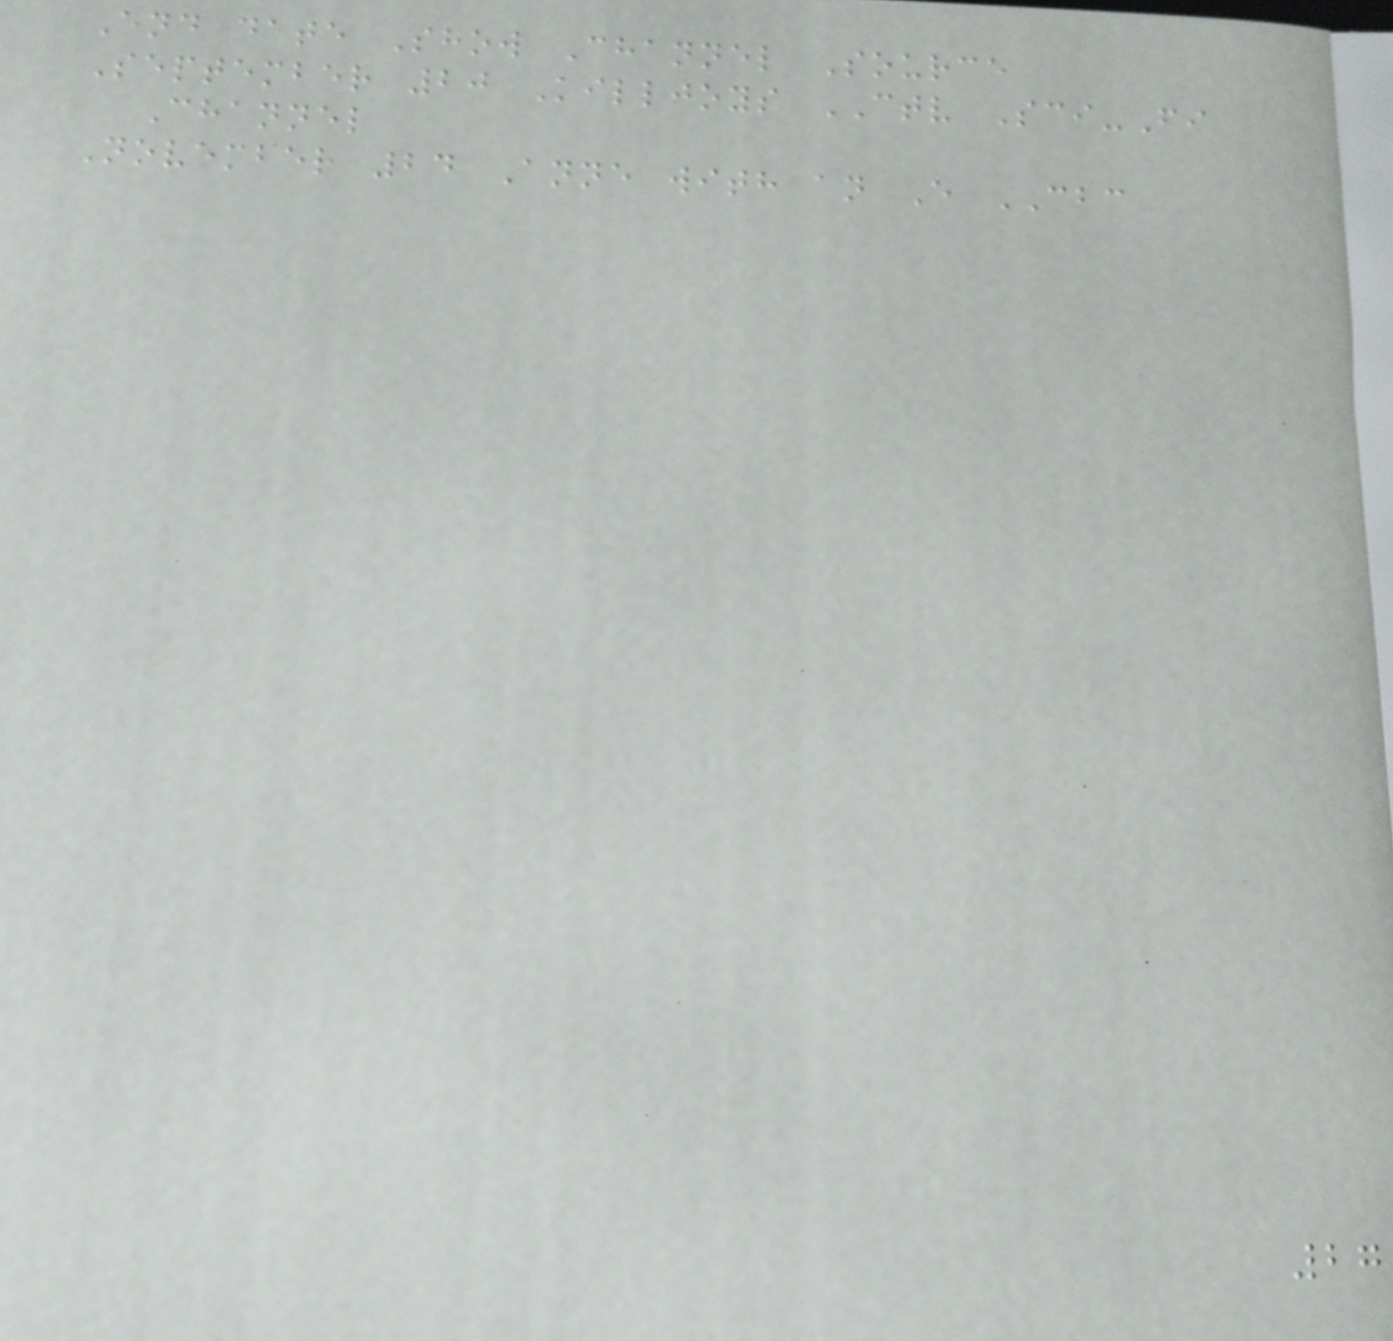End date Show Channel Source
September 20 Killjoys CTV Sci-Fi
Channel
November 24 Anne with an E CBC
27
